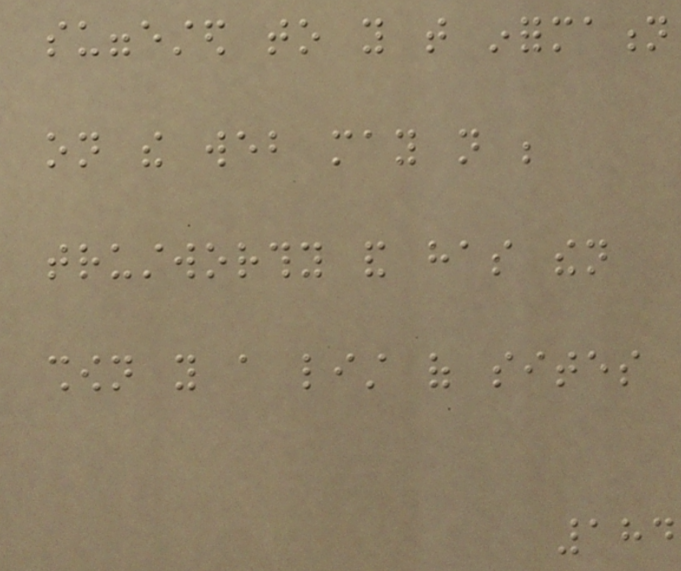suggested to you that information
on the web may not be
trustworthy and has then
shown you a list of sites
184
